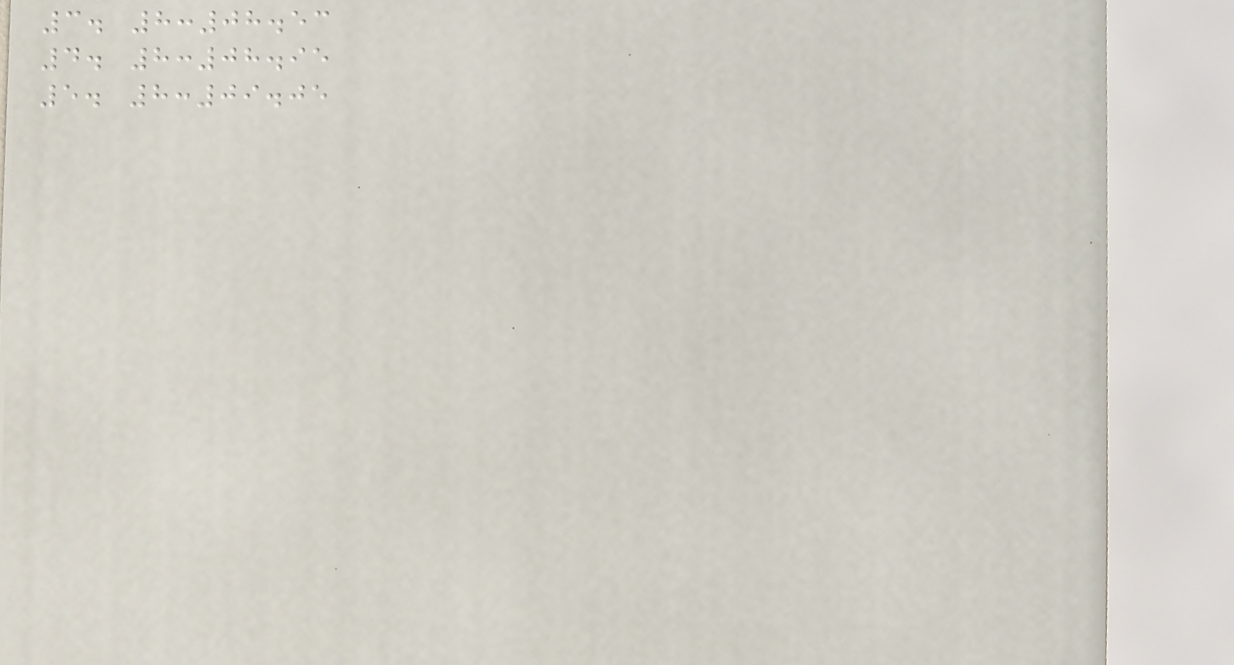3. 8:08.53
4. 8:08.95
5. 8:09.05
